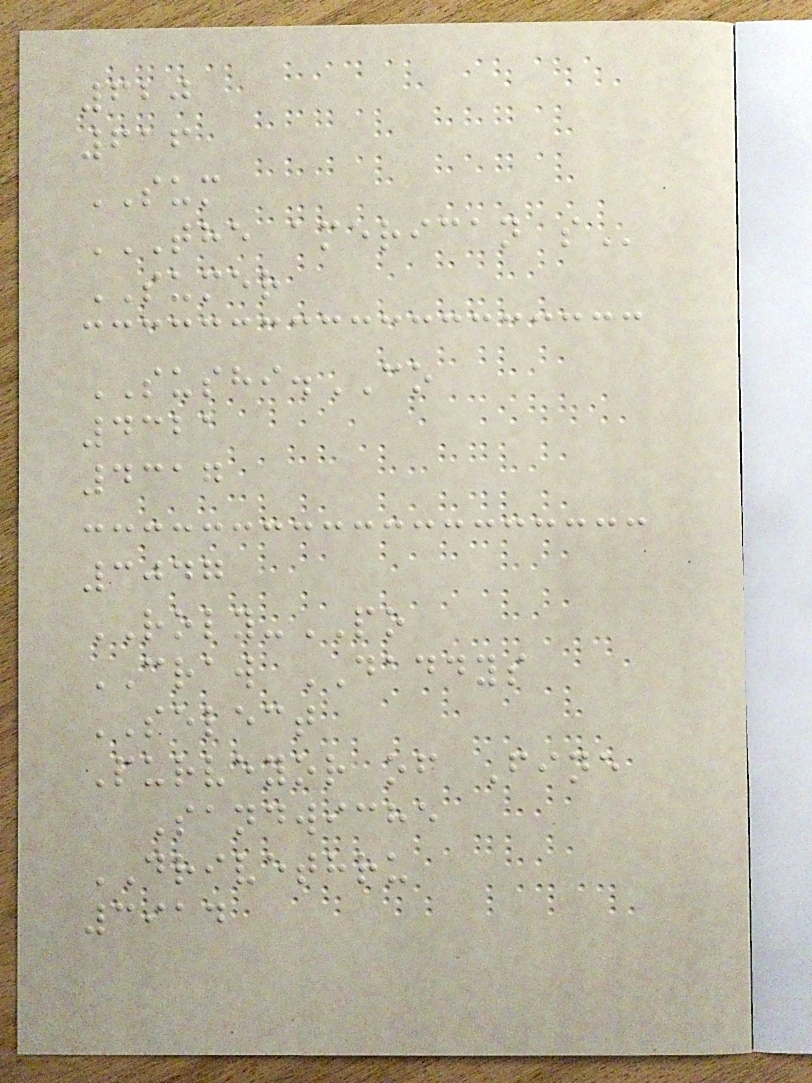620
616
SUM
THE AMERICAN S
SUMER
SUSHI.CO
4321
4317
3047
ROLY-PO
CRAW DADDYS
SELECT
Purveyor of Fine
Sandwiche
DRIVETHRU
3914
